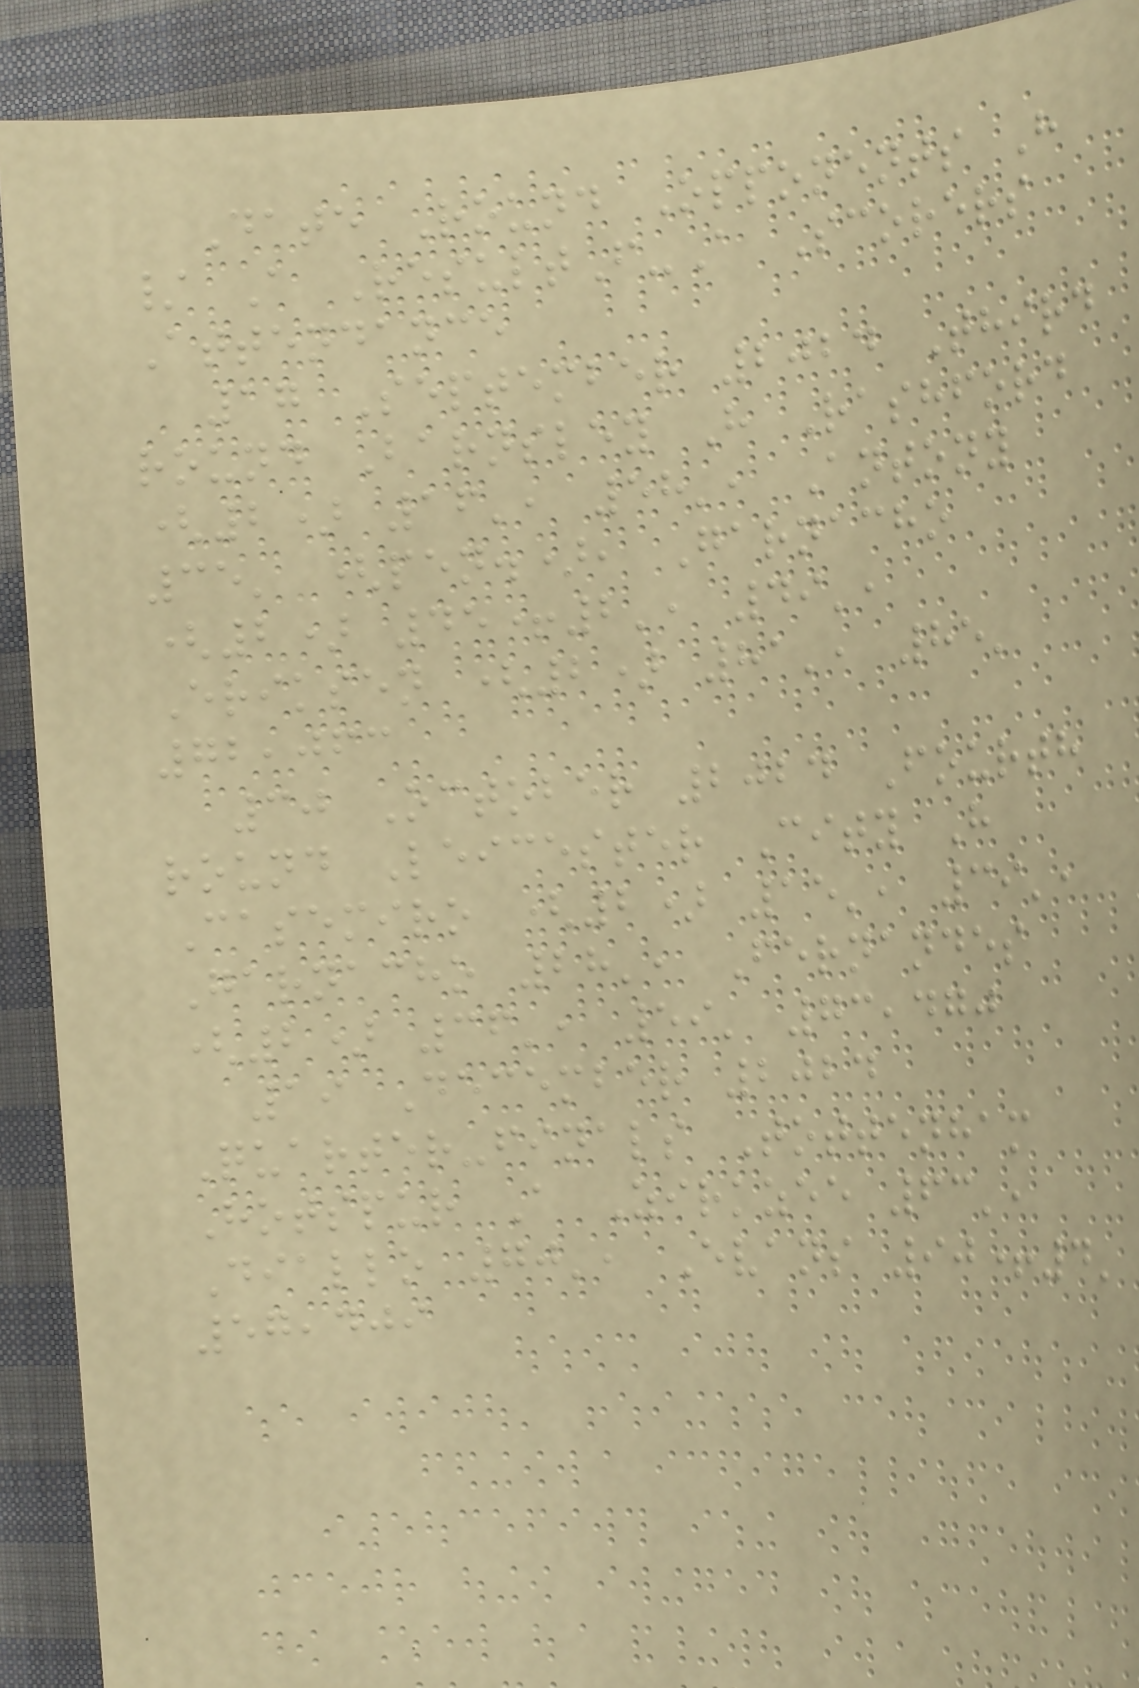Date Round Opponents H
/ A ResultF-A Scorers
Attendance
17 September 2024 Third
round Barnsley H Rashford
(2) 16', 58', Antony
35' (pen.), Garnacho
(2) 45+2', 49',
Eriksen (2) 81', 85'
72,063
30 October 2024 Fourth
round Leicester City H
Casemiro (2) 15', 39',
Garnacho 28', Fernandes
(2) 36', 59' 73,470
19 December 2024
Quarter-finals Tottenham
Hotspur A Zirkzee 63',
Diallo 70', Evans 90+4'
57,409
